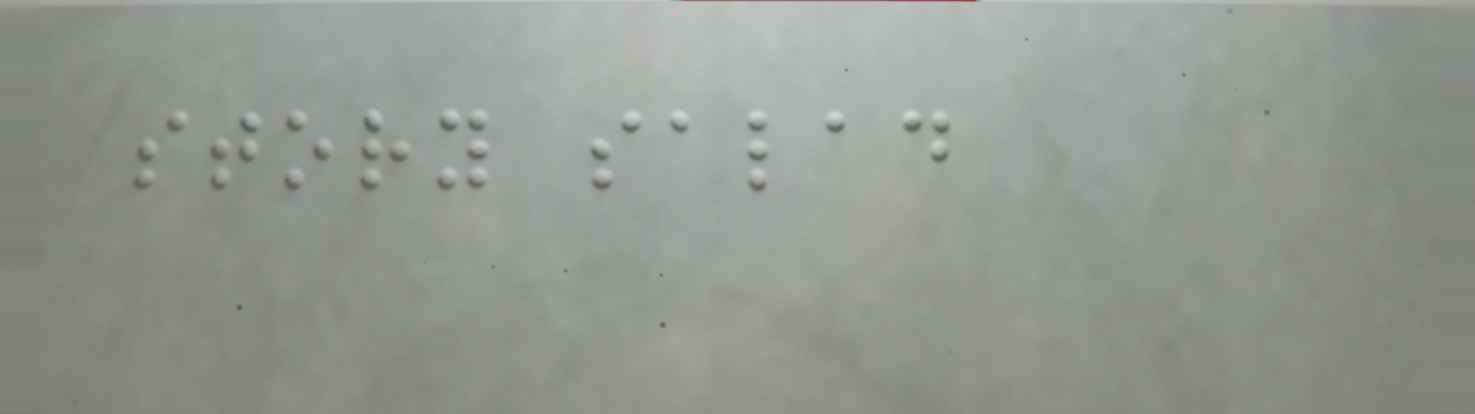story salad
